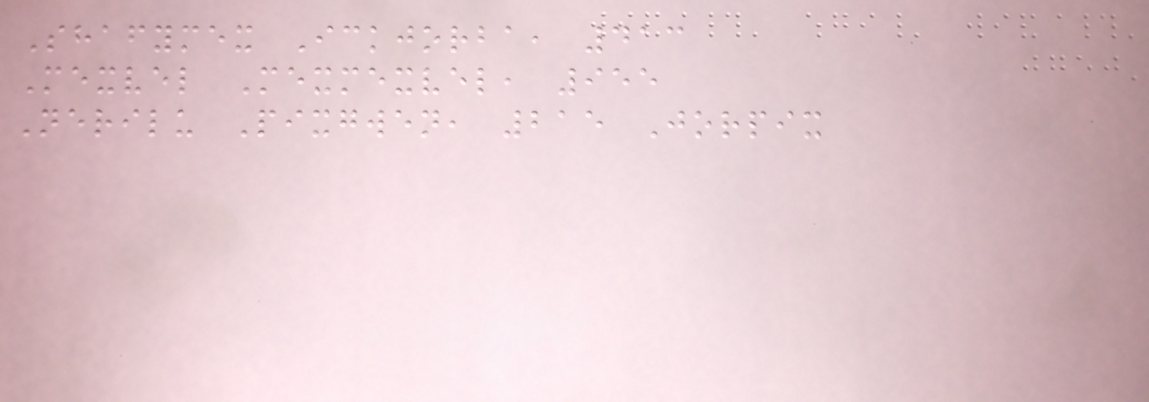Shafymex Ickjorba, 413
Mexvel Mexmexvel, 955
Nerilu Pixgwen, 215 Jorpix
